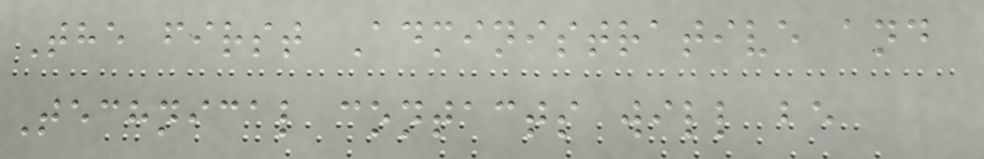The first Administrative and
Technical contacts will be
